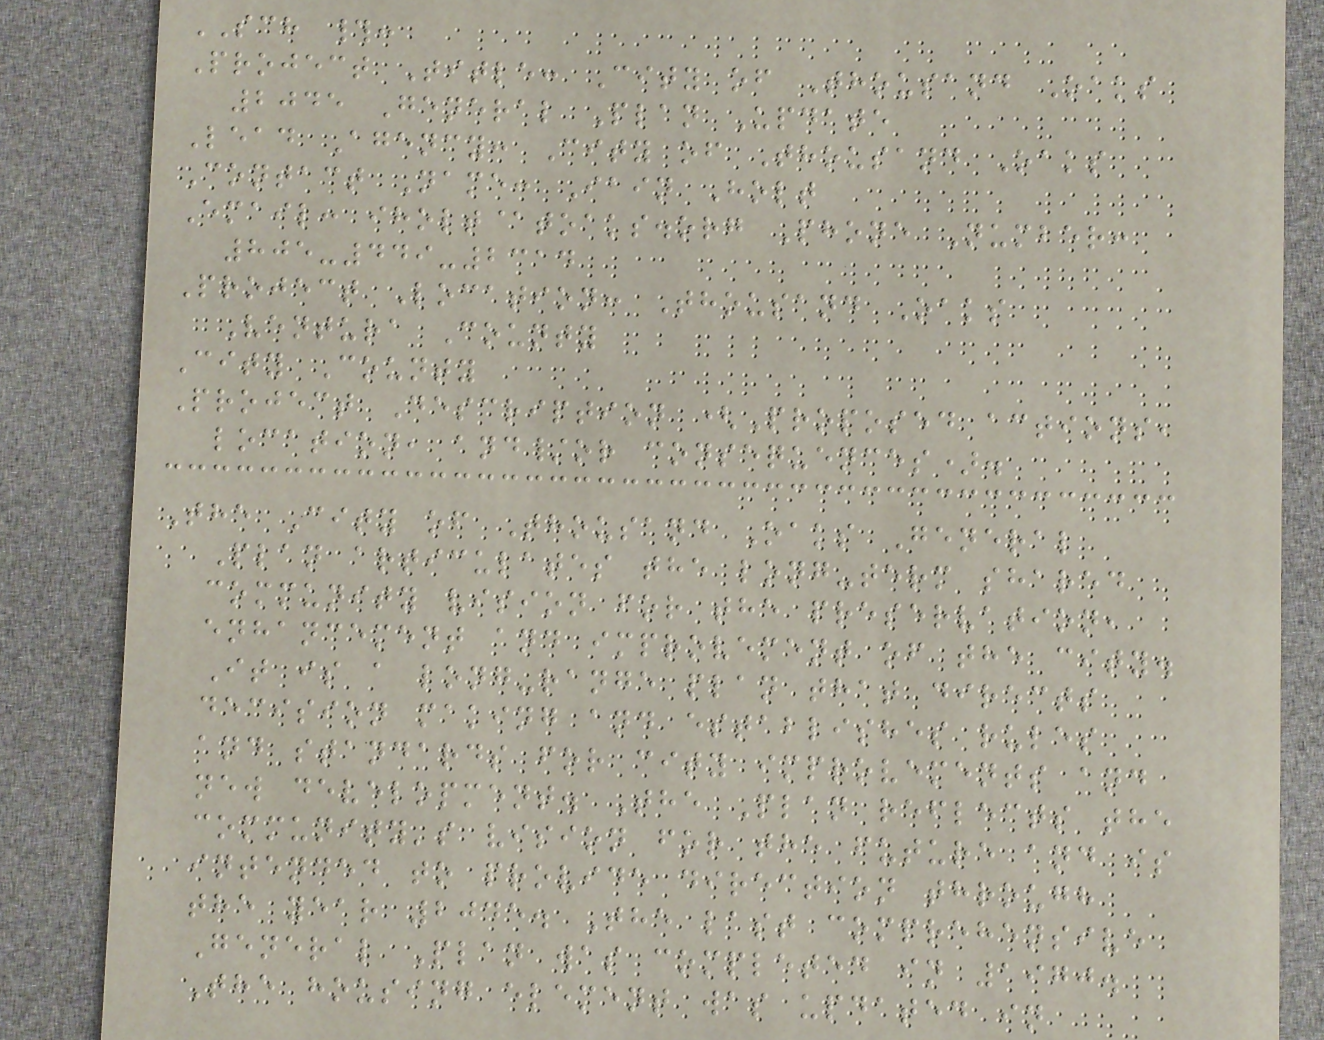SCH #:
Project Title: City of Thousand Oaks
2045 General Plan Update
Lead Agency: City of Thousand Oaks
Contact Name: Iain Holt
Email: iholt@toaks.org Phone Number:
805-449-2314
Project Location: Thousand Oaks
Ventura County
City County
Project Description (Proposed actions,
location, and/or consequences).
The City of Thousand Oaks General
Plan articulates the long-term shared
community vision for the preservation,
enhancement and improvement of the city.
It is a long-range plan that directs
decision making and establishes rules
and standards for city improvements and
new development. The Plan reflects the
community's vision for the future and is
intended to provide direction through
the year 2045. The last comprehensive
General Plan was completed in 1970.
The housing element was updated in
